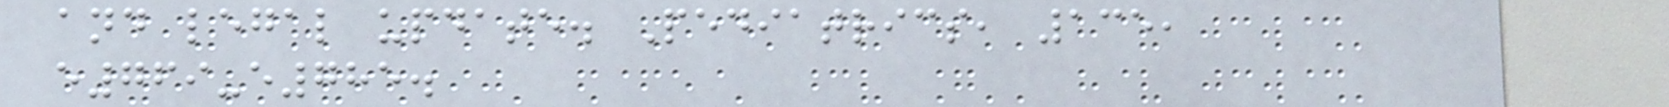and legal update. Pediatrics, 135,
e769-e785.
